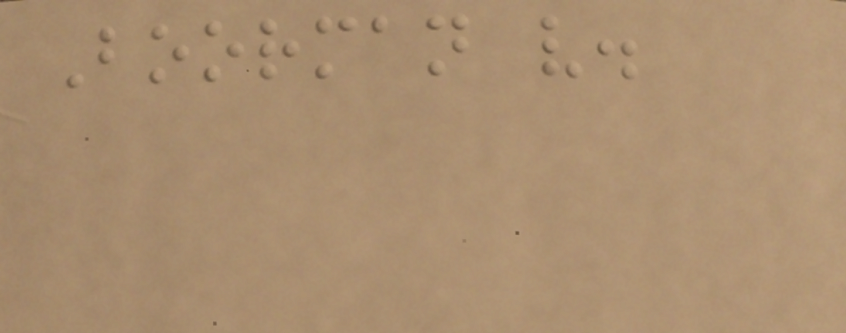Boorman v.
